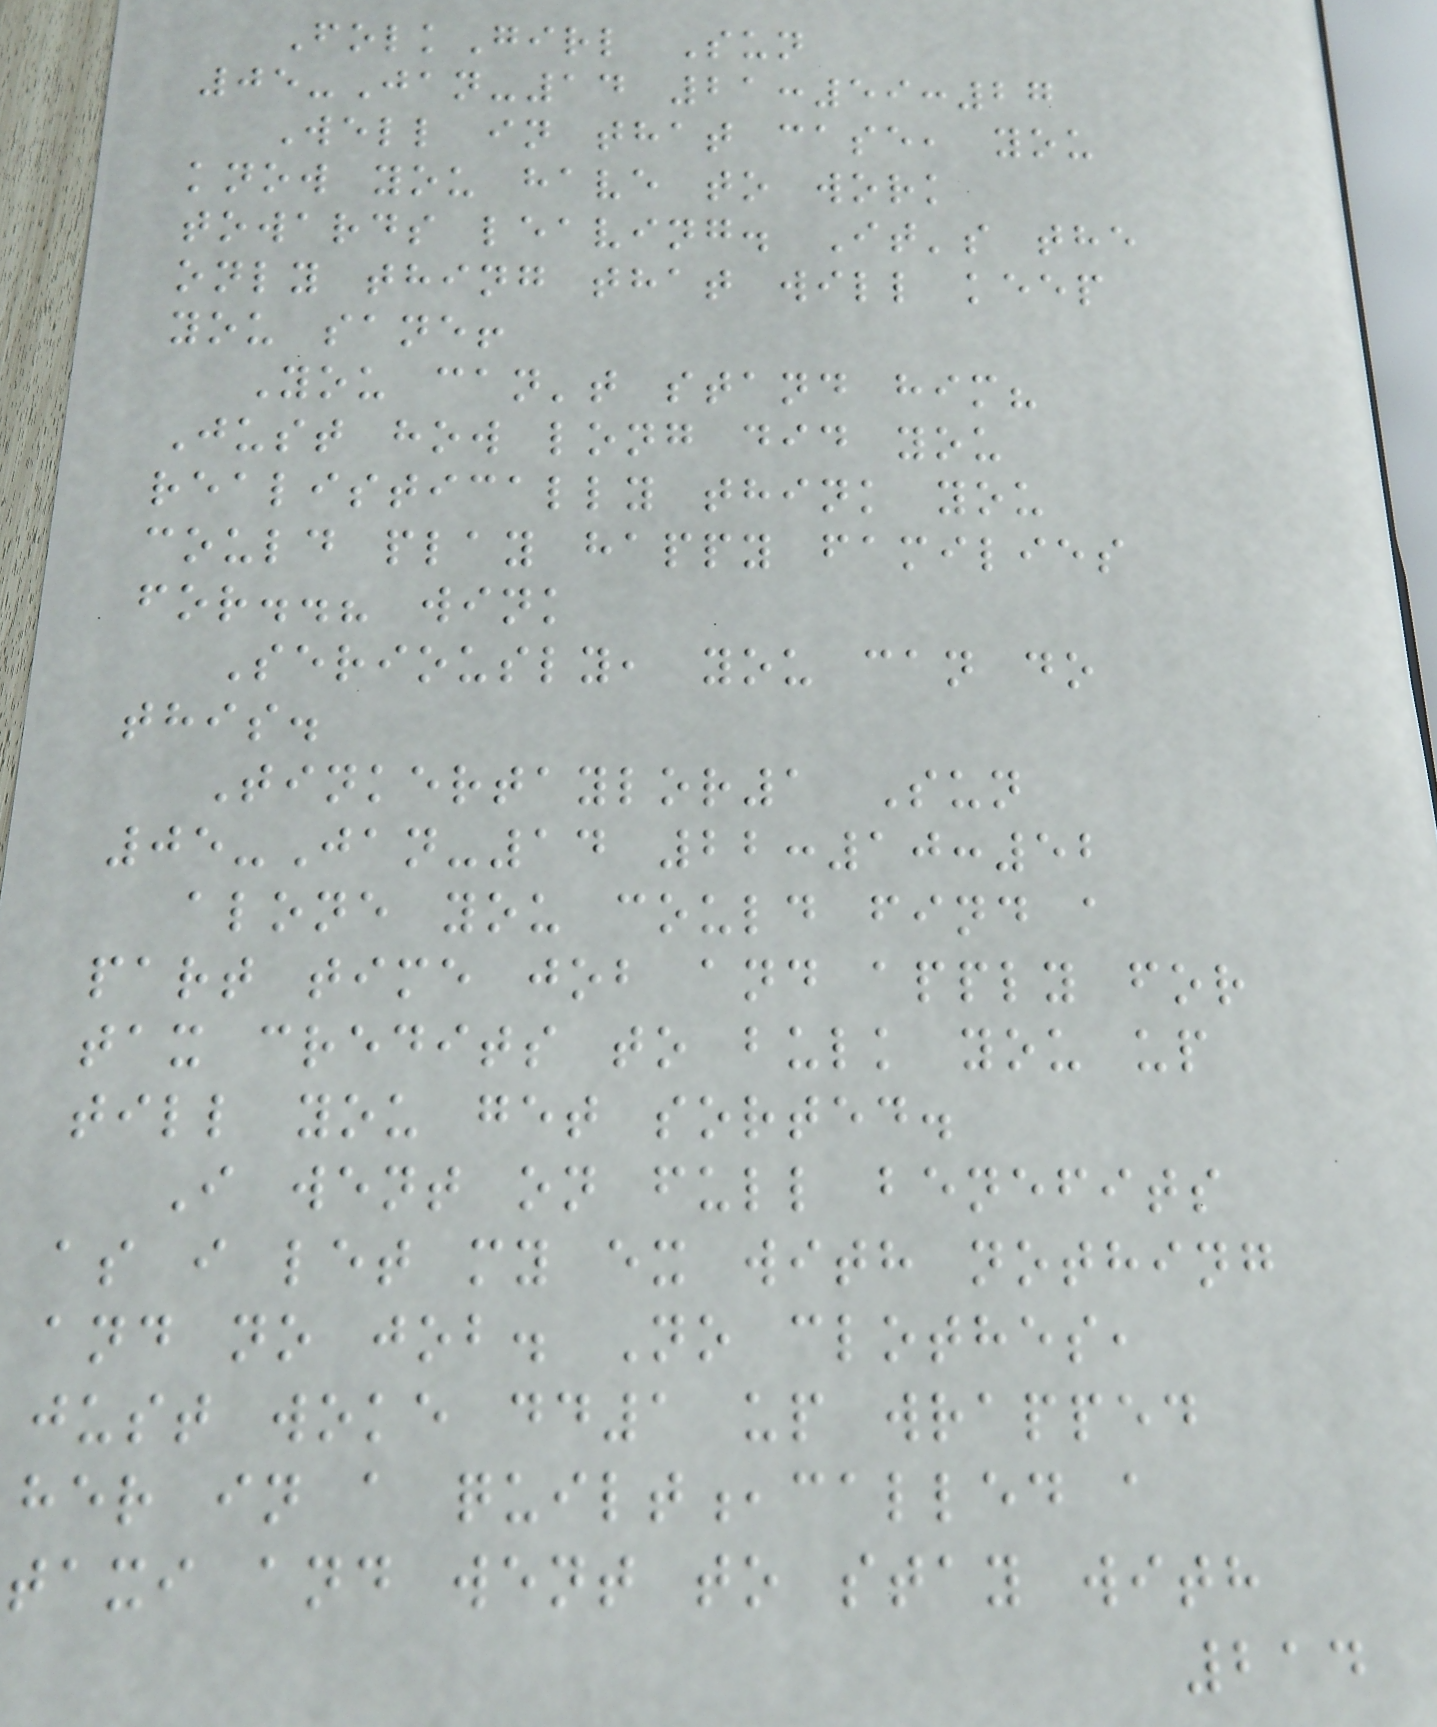FolkGirl Sun
05-Jan-14 21:59:27
Well in that case, you
know you have to work
towards leaving. It's the
only thing that will keep
you sane!
You can't stand him?
Just how long did you
realistically think you
could play happy families
for..? wink
Seriously, you can do
this.
Tinkertaylor1 Sun
05-Jan-14 22:10:52
alone you could find a
part time job and apply for
tax credits to bulk you up
till you get sorted.
I went on full benefits
as i let my ex with nothing
and no job. No clothes,
just woke dd1 up wrapped
her in a quilt,called a
taxi and went to stay with
214
